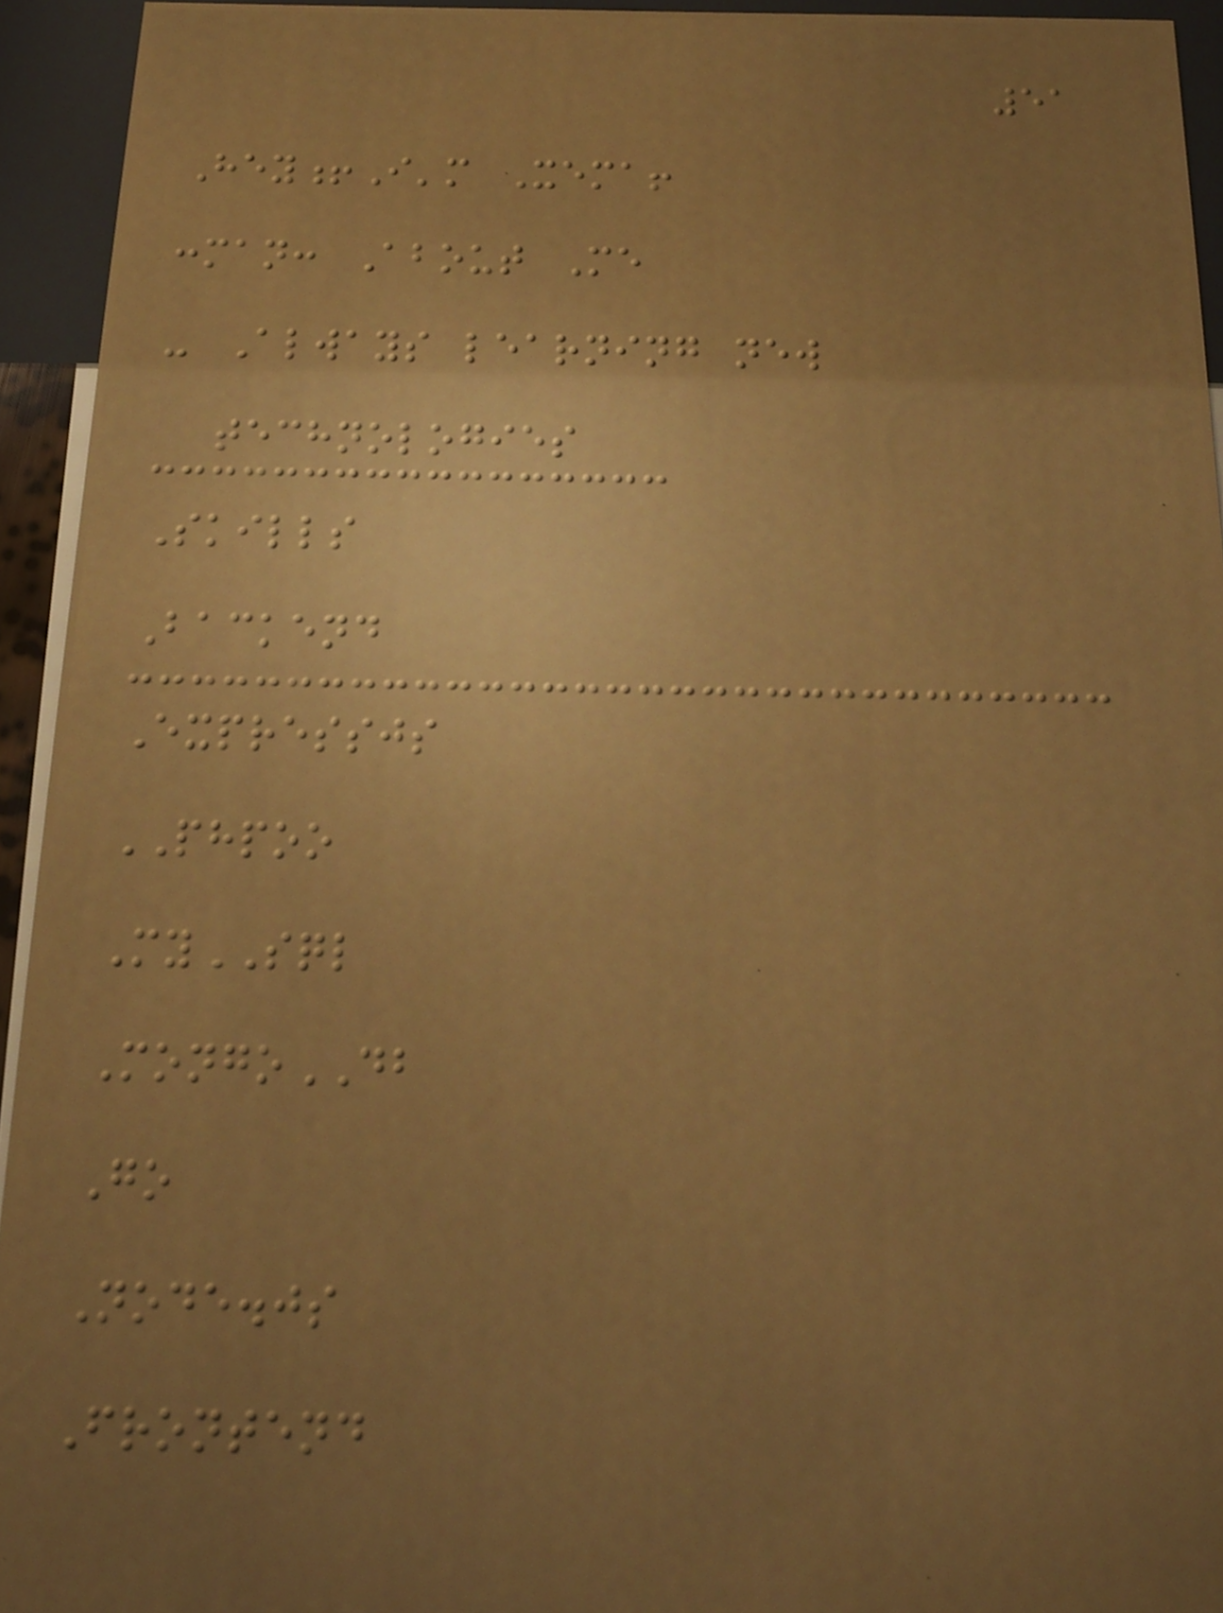51
Hey!I'm Xema!
:man: About Me
- Always learning new
technologies
Skills
Backend
Expressjs
PHPOO
MySQL
MongoDB
Go
Node.js
Frontend
